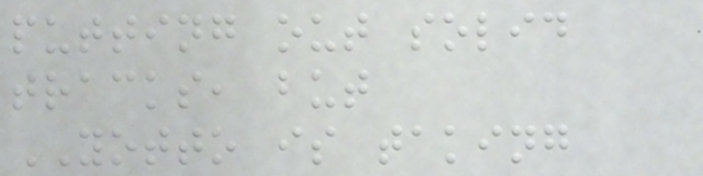putting out solid
tracks, but
YOTTO is taking
